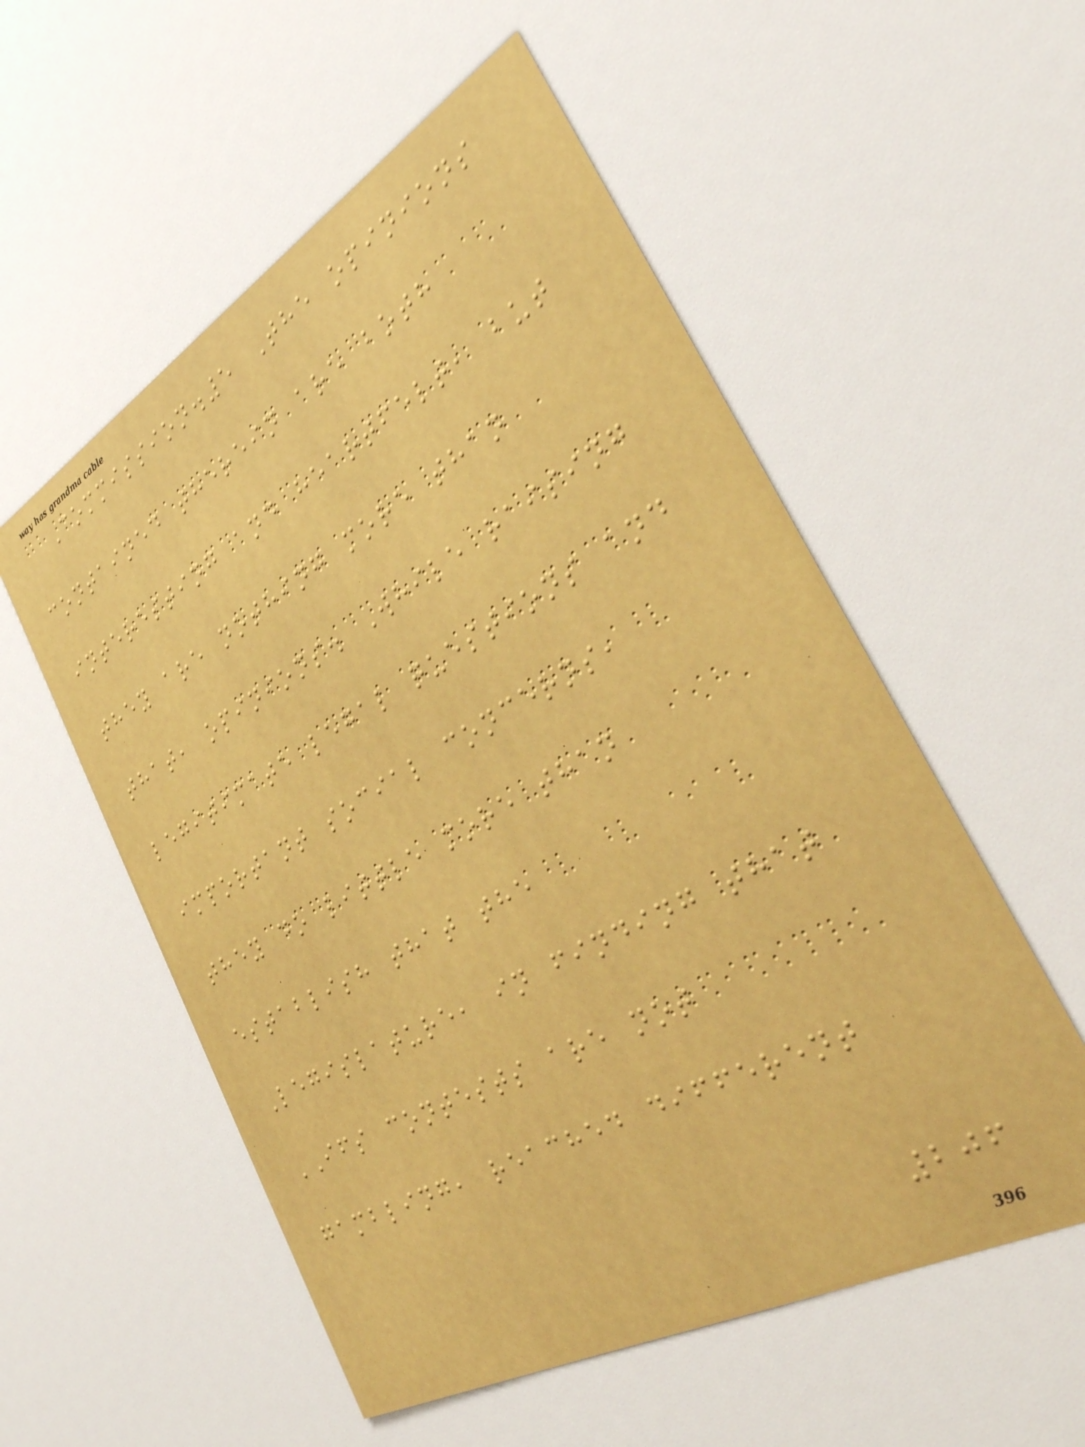Commission.5 The opinions
contained therein are both
interesting and heartfelt, but
they are nothing more than
that, opinions. While raising
legitimate legal questions and
important social concerns,
they do little more than
establish that the
Legislature, in finding that
IFS contests are not
gambling, reached different
206
